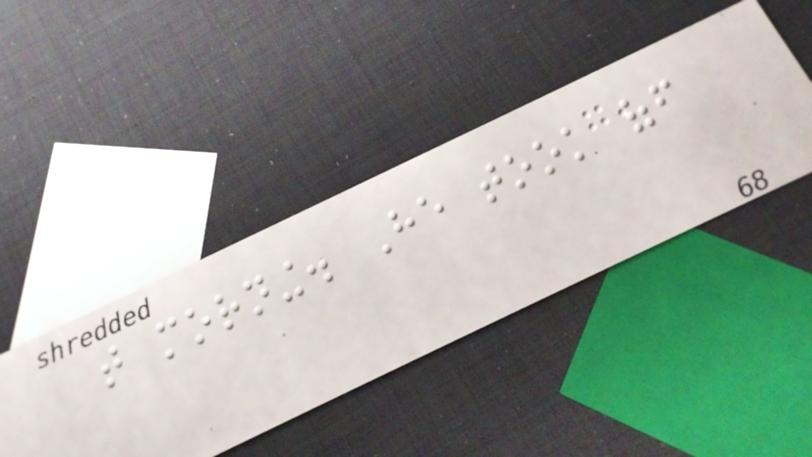that morning. He took off
